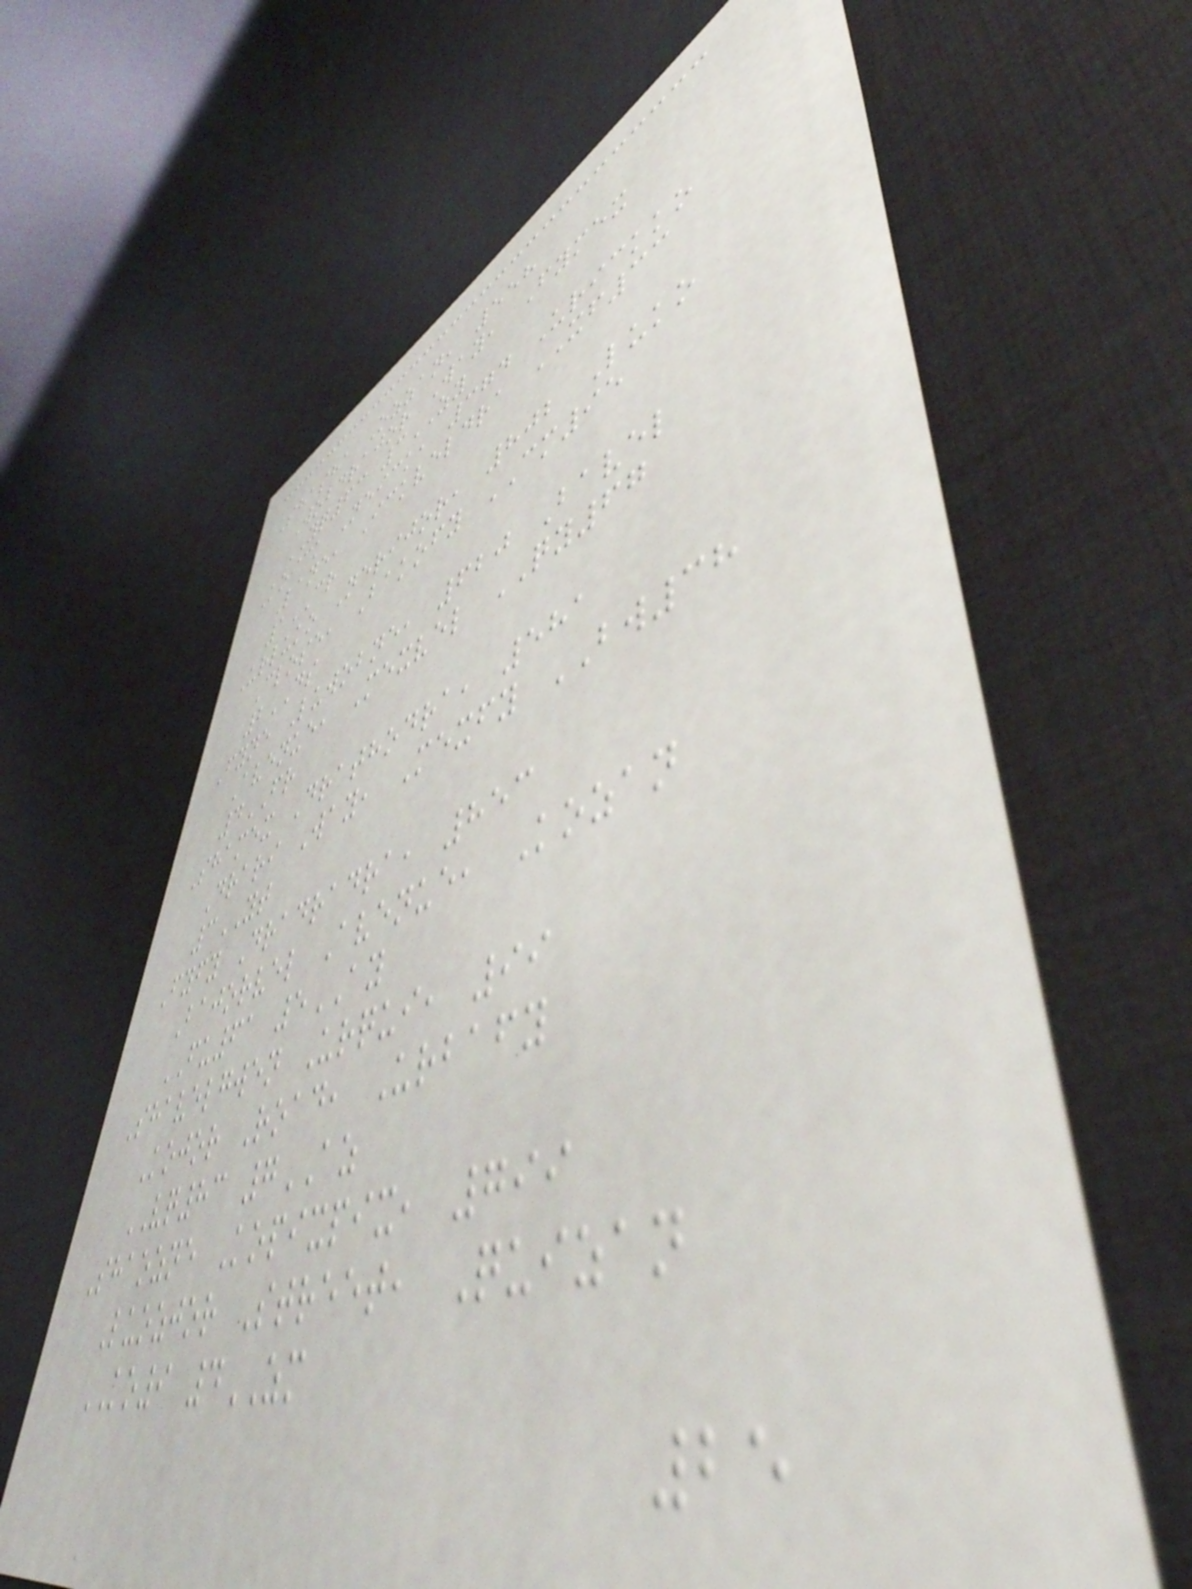Shasha Ozzan, 558
Wobdrajor Way, Fymex
YQ63 3ZY
Koick Neick, 374 Urickko
Lane, Ickveldra XF33
1CR
Urluko Nerijor, 802 Luko
Close, Bakofy CM95
2DS
Fyne Luwobne, 620 Bavel
Avenue, Mexvel QY67
4FR
Shamex Drathodra, 581
Drari Way, Mexfy BW38
3YT
Fyfy Dradradra, 853
Bajorvel Avenue, Kozan
FU61 5AY
Shavelgwen Urqui, 99
Kojor Road, Urbafy
VQ83 7AZ
Shaozne Kopixpix, 799
Luozjor Street, Quizan
KO9 4ZM
25
